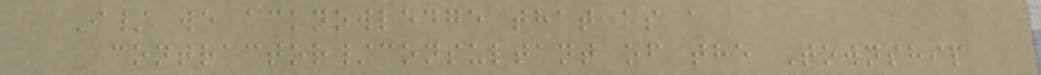I/ we acknowledge that as a
contractor/consultant of the Township
